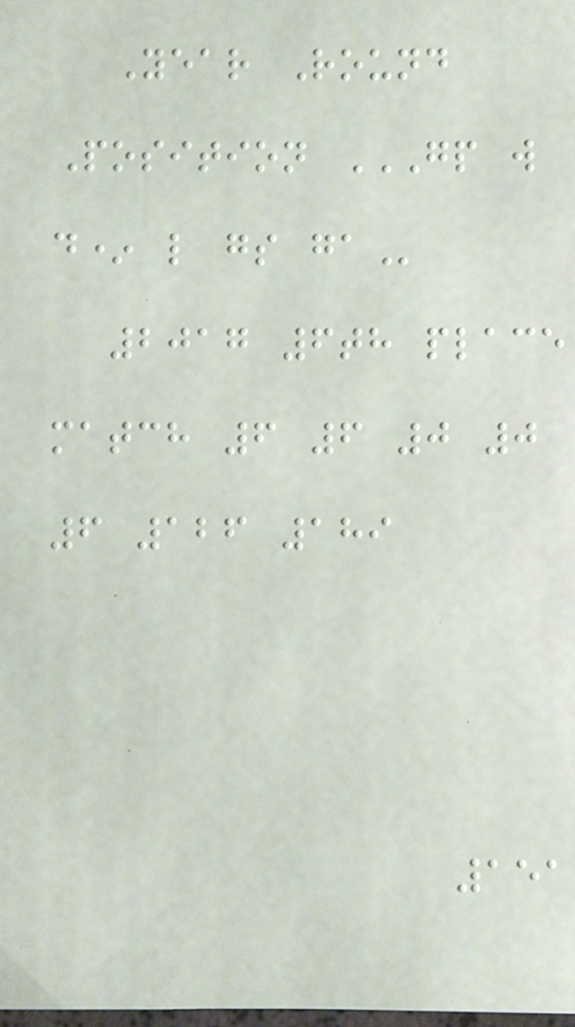Year Round
Position GP W
D* L GS GA
2017 6th place
match 6 6 0 0
6 126 189
151
